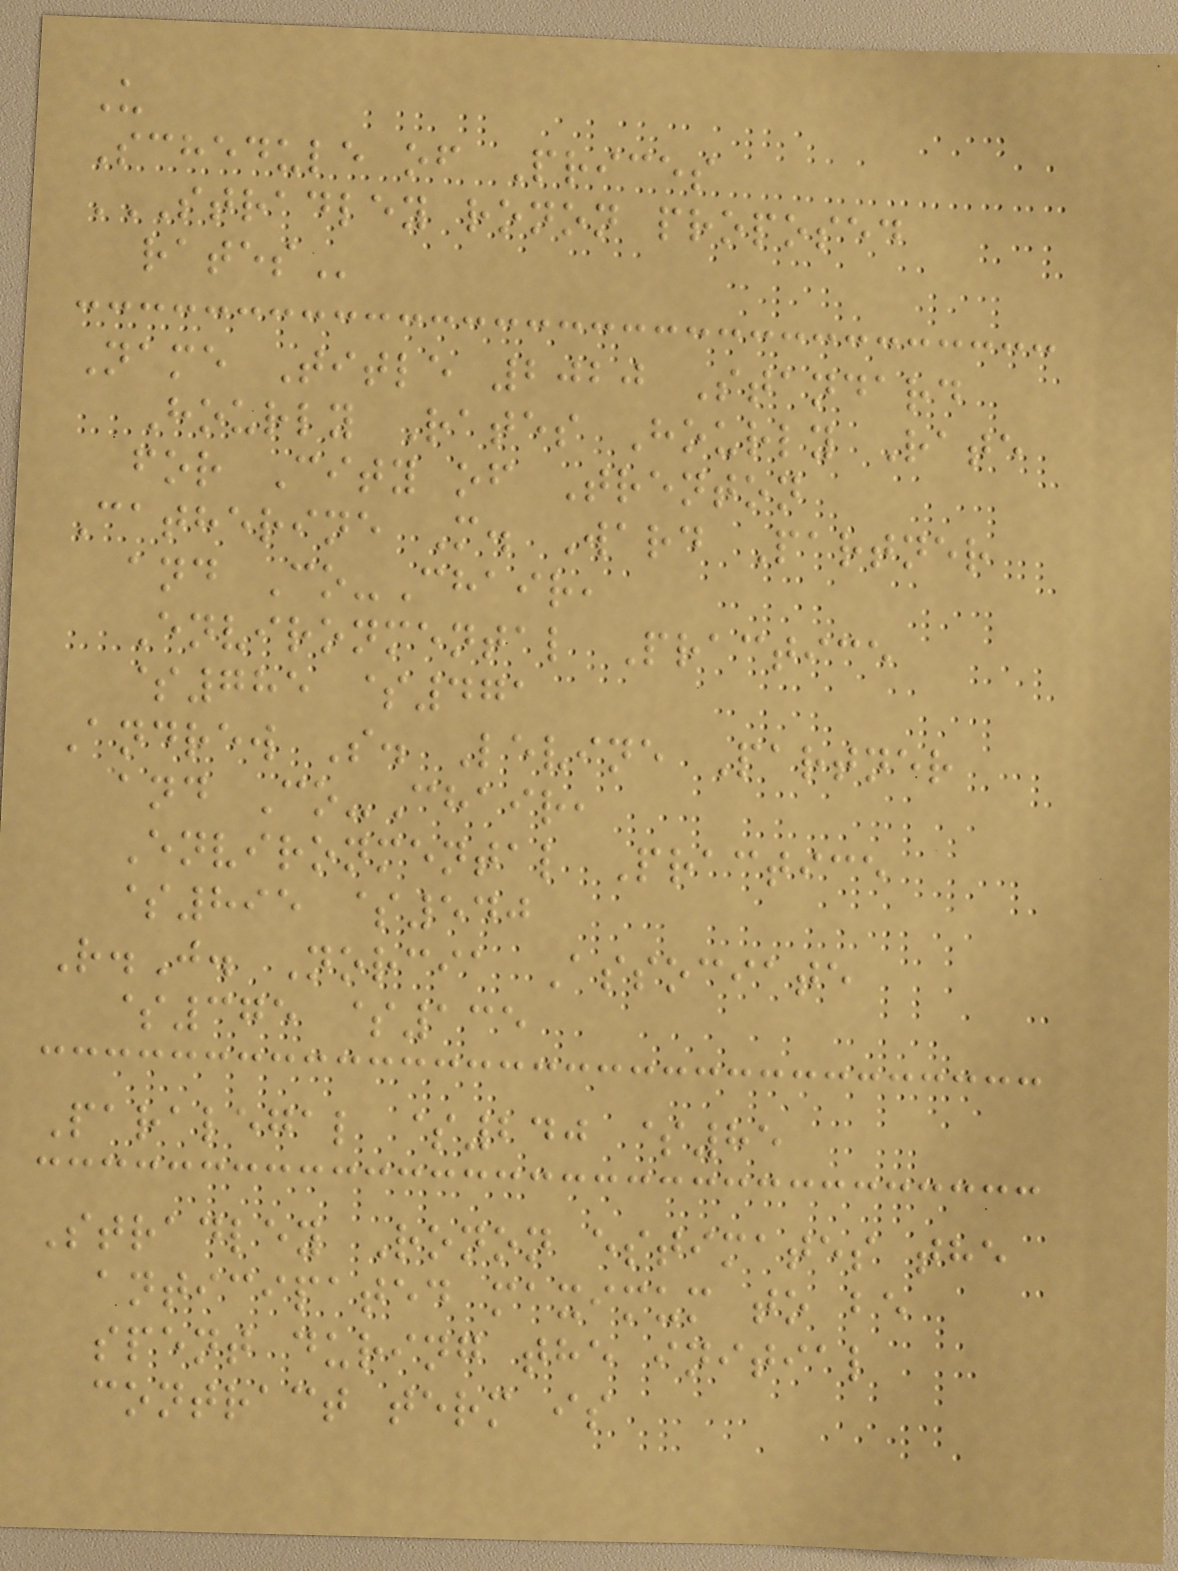U
Schedule of Prices
STRADLEY RONON PROPOSED
RATES
Name Title 2020 Standard
Hourly Rates Hourly Rate
for City of Trenton
Catherine M. Ward Partner
and Co-Chair,
Environmental Practice
$785 $471
Andrew S. Levine Partner
and Co-Chair,
Environmental Practice
$895 $540
R.J. Norcia Associate
$375 $135
Paralegal $240 $85
Stradley Ronon estimates the
anticipated maximum to be
spent during the initial
contract term is
